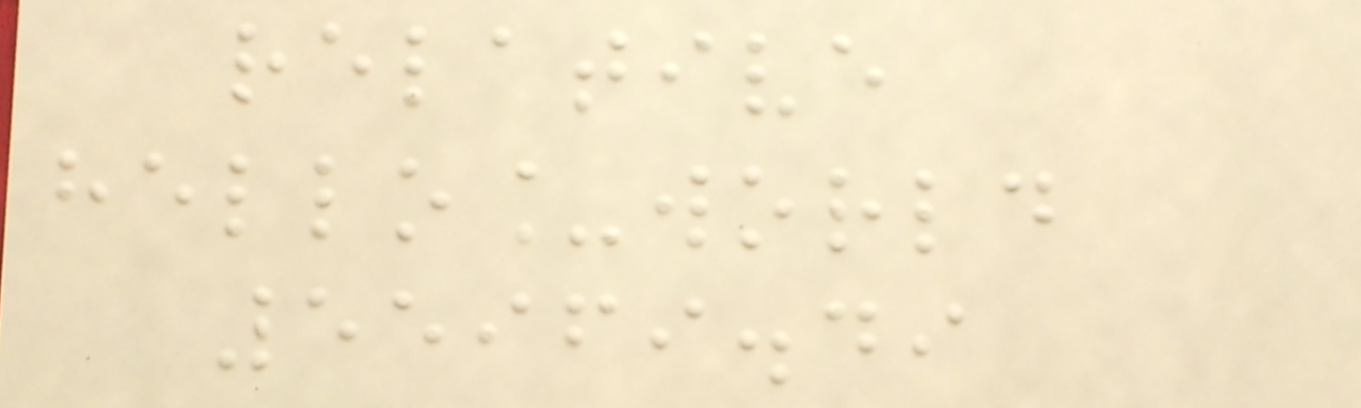relative
hello_world
55969.49
